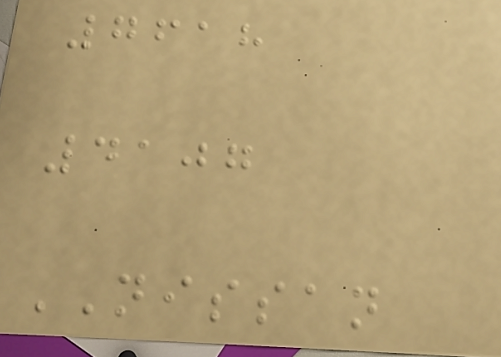7618
4107
NISSAN
